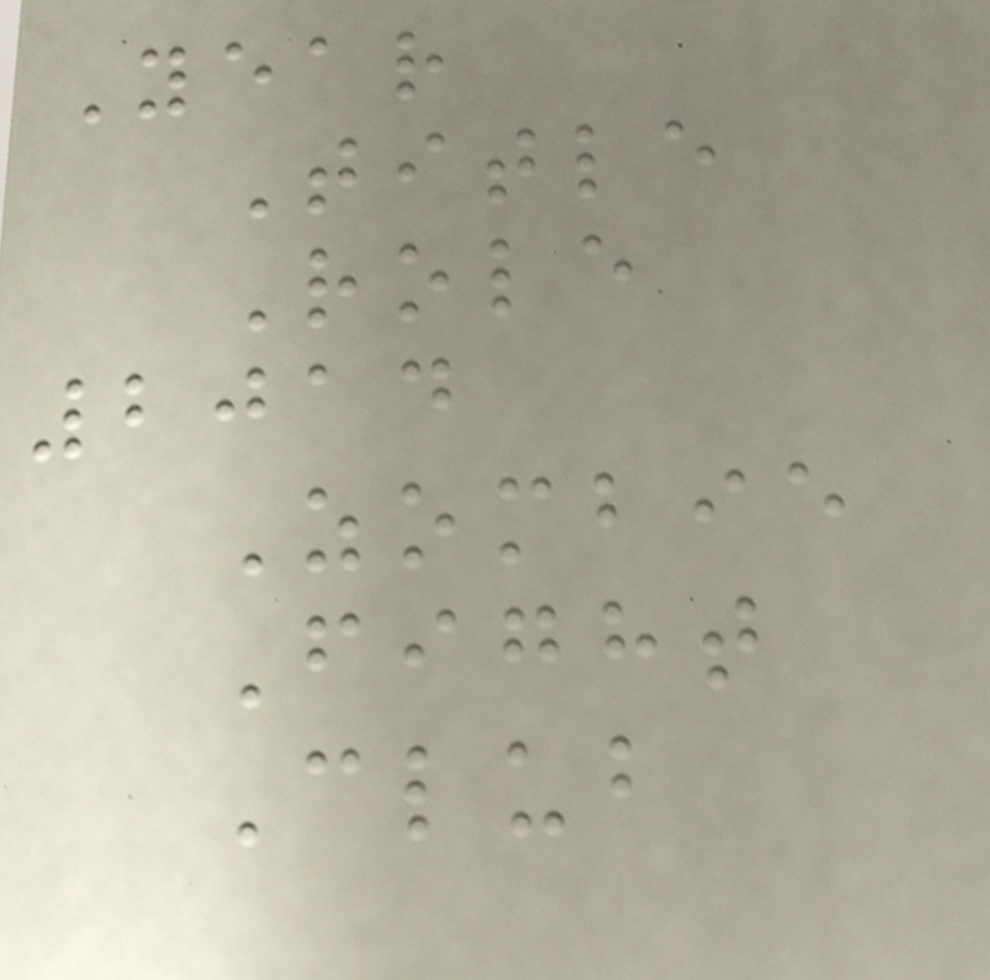Year
Title
Role
2014
Zombie
Fight
Club
